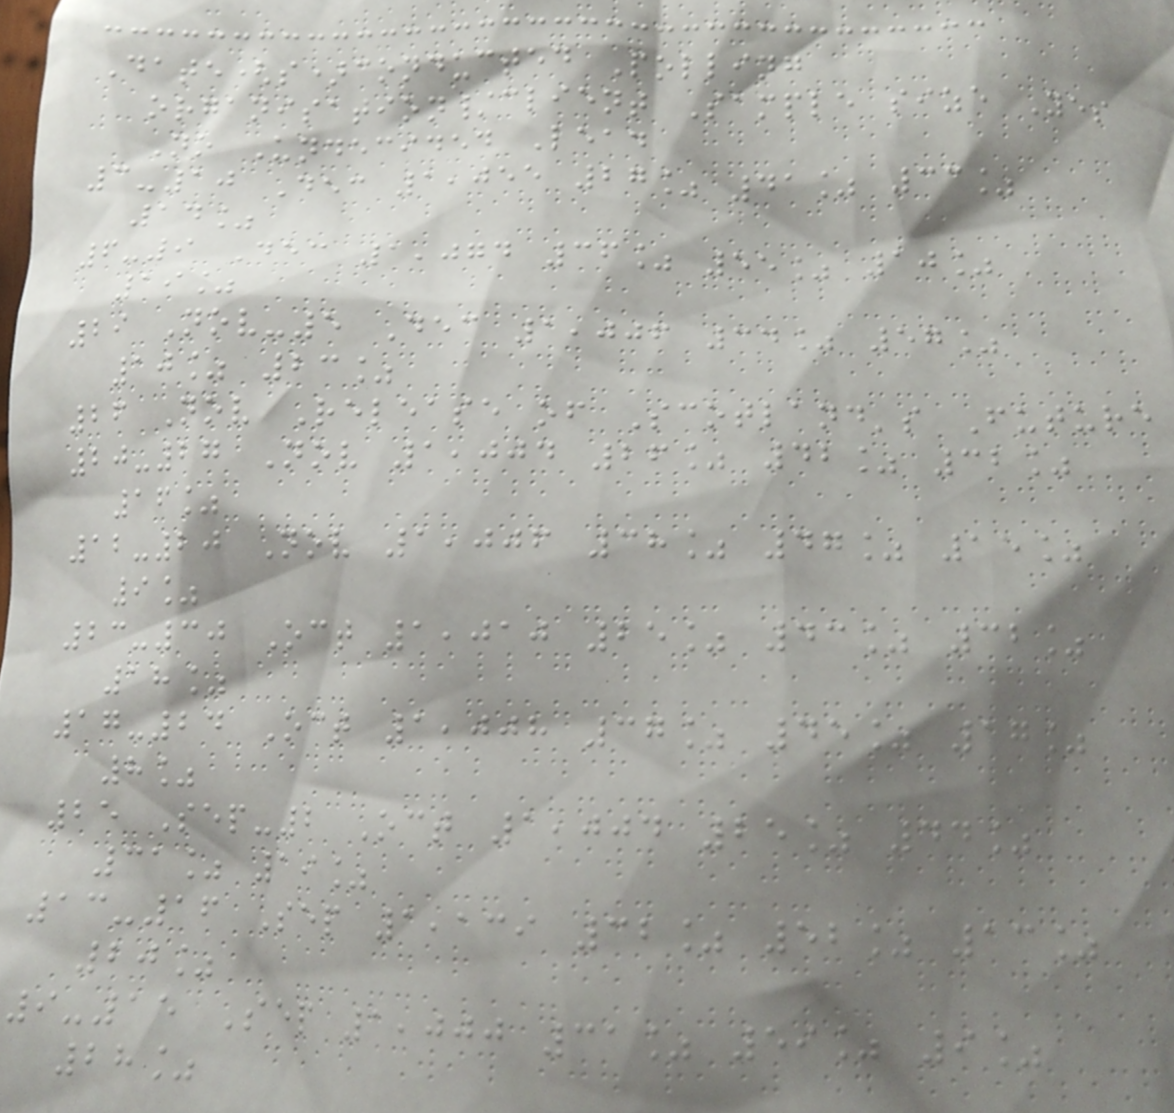Date(s)conducted Polling
organisation/client Sample size Yes
No Undecided Lead
3-10 Dec 1,055 27% 41% 33%
14%
6-9 Dec 1,074 36% 55% 10%
19%
29 Nov-5 Dec 1,006 34% 57%
10% 23%
26 Nov Release of Scotland's Future
20-27 Nov 1,004 26% 42% 32%
16%
12-20 Nov 1,006 38% 47% 15%
9%
23-30 Oct 1,010 25% 43% 32%
18%
17-24 Oct 1,008 37% 45% 17%
8%
25 Sep-2 Oct 1,004 25% 44%
31% 19%
13-16 Sep 1,139 32% 52% 13%
20%
9-15 Sep 1,000 31% 59% 9%
28%
